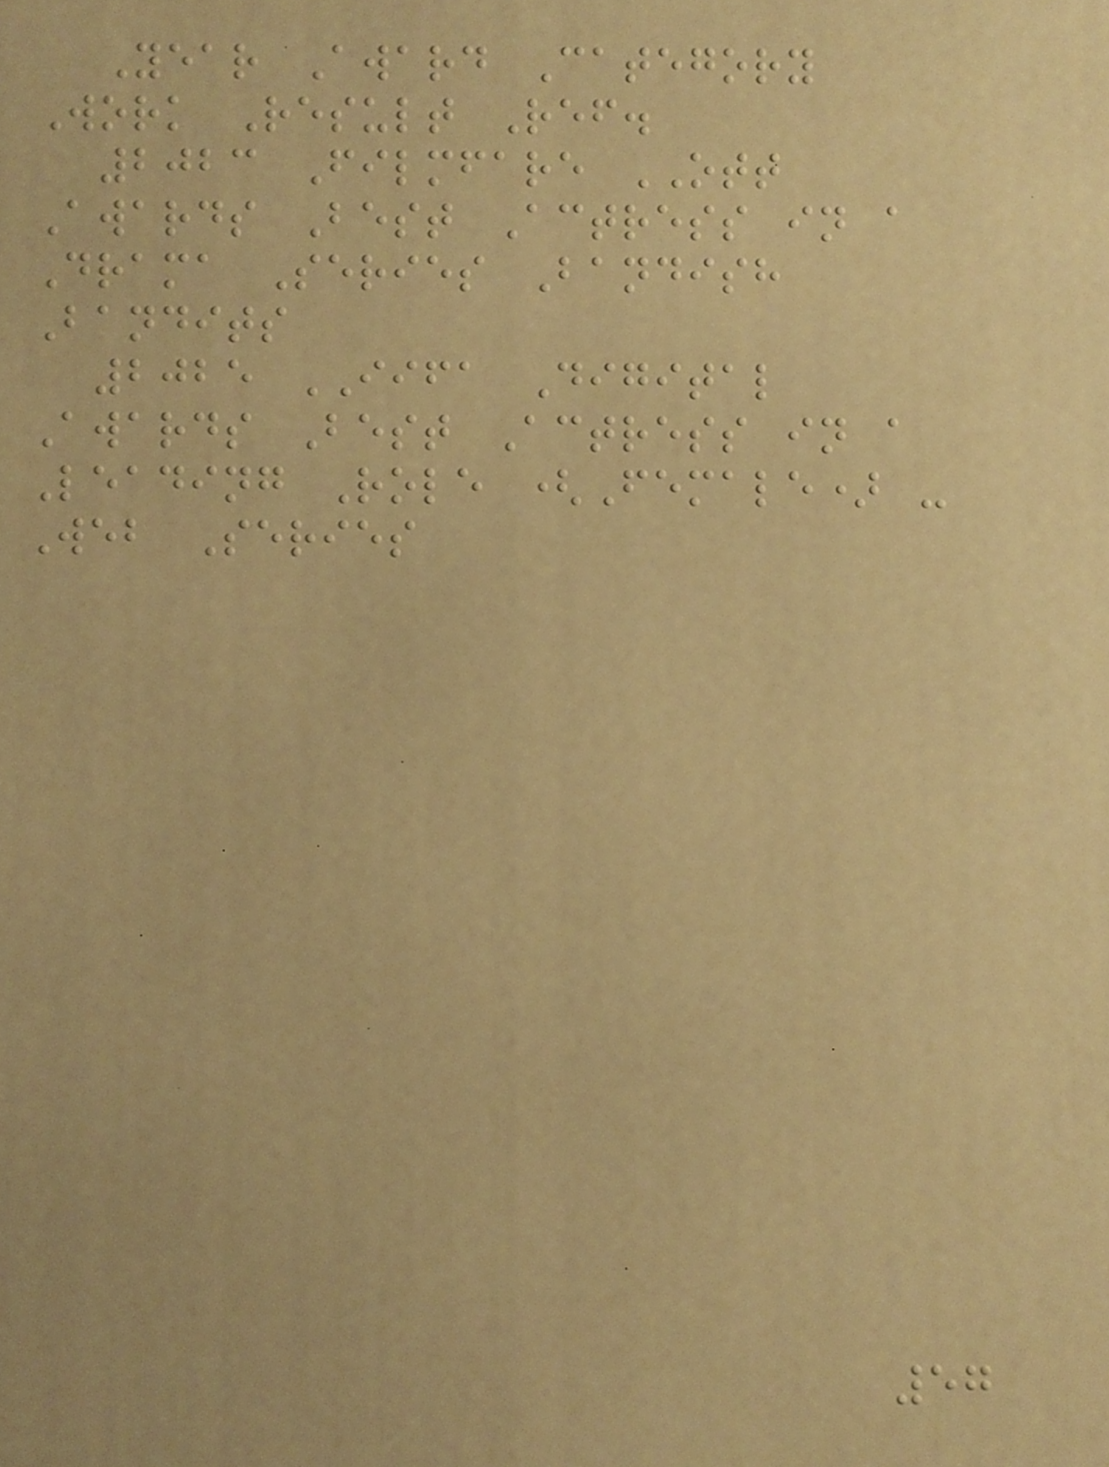Year Award Category
Work Result Ref.
2023 Filmfare OTT
Awards Best Actress in a
Drama Series Bandish
Bandits
2025 IIFA Digital
Awards Best Actress in a
Leading Role (Female) -
Web Series
57
